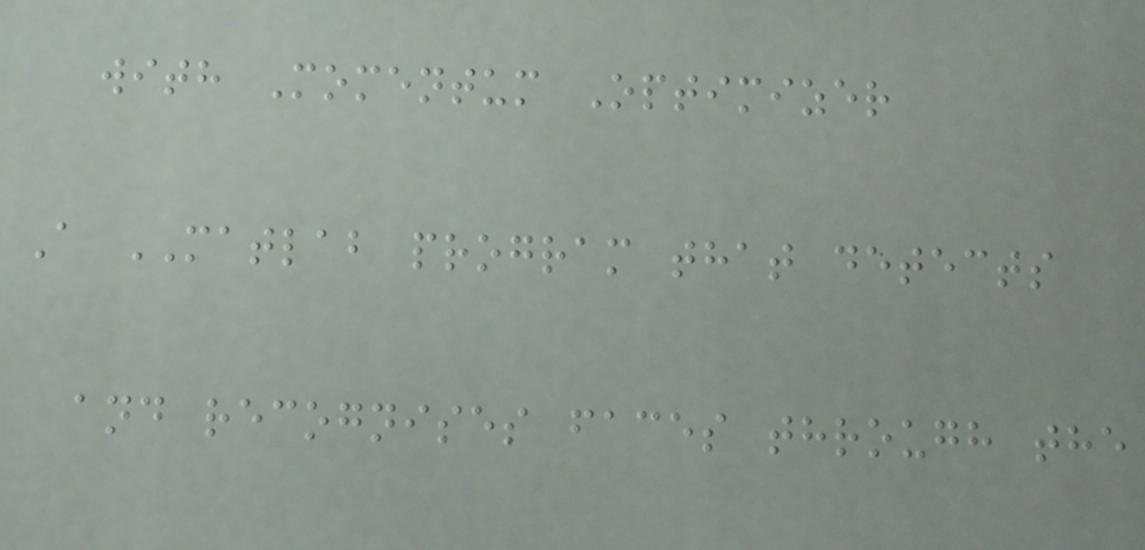with Momentum Optimizer
A MATLAB program that detects
and recognises faces through the
